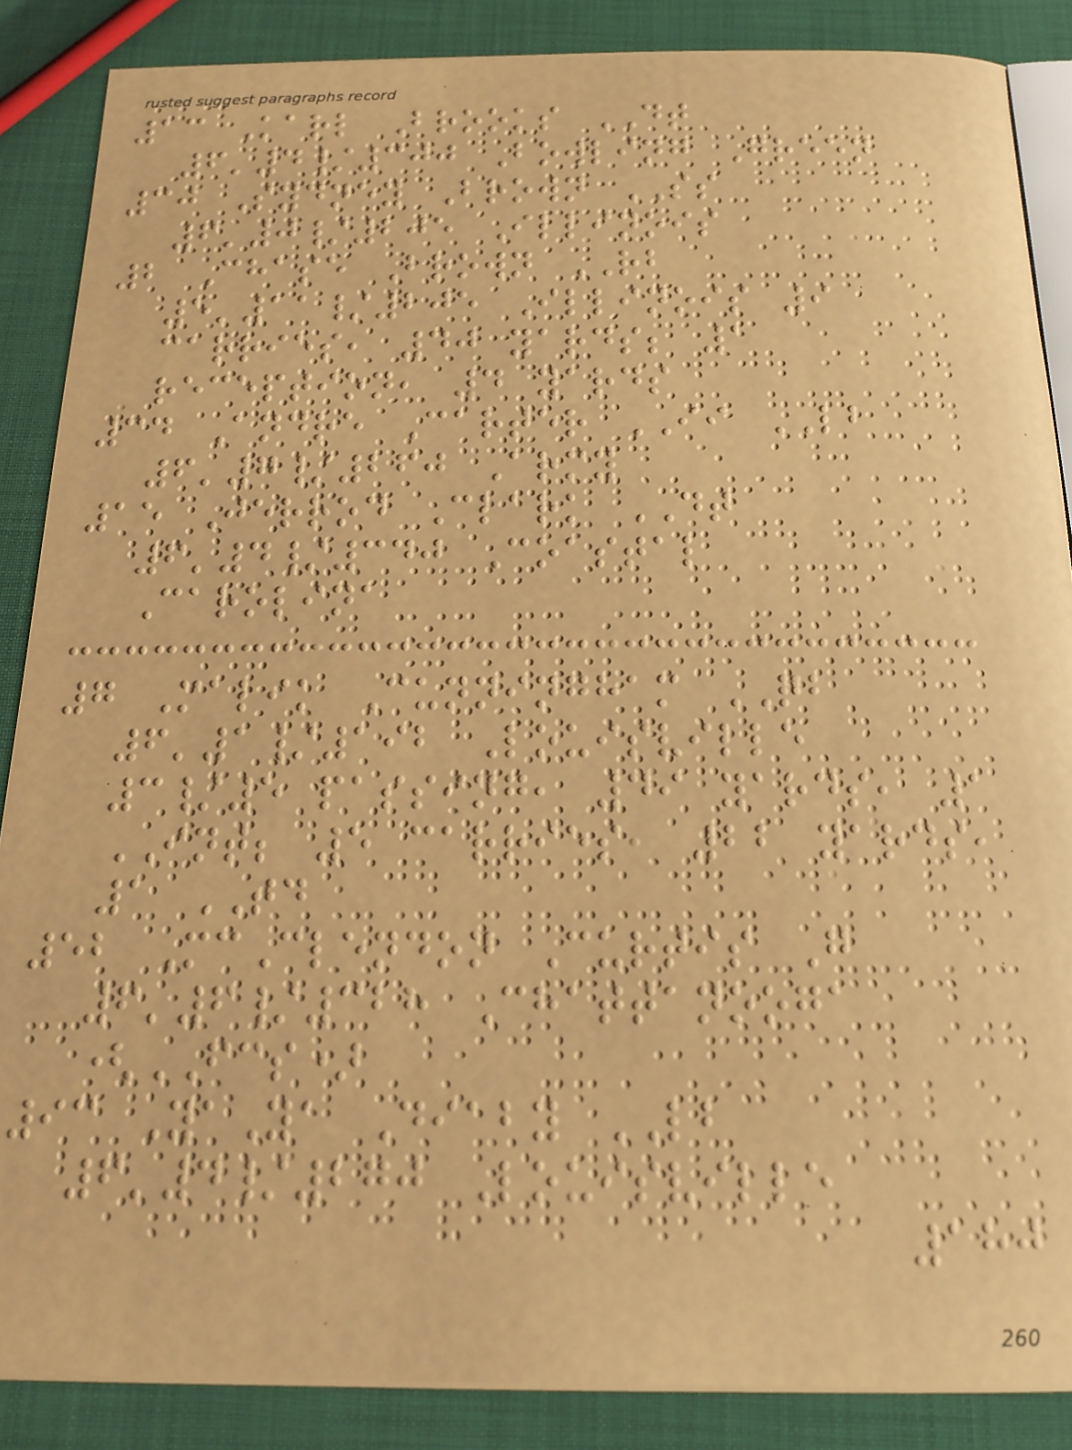13 Karl Brooks DT
6'4/300 Bowling Green
30 Sydney Brown SS
6'0/205 Illinois
2 Chase Brown RB
5'11/205 Illinois 9
carries, 40 yards; 1
reception, 4 yards
34 Andre Carter II LB
6'7/260 Army
15 Jerrod Clark DT
6'4/340 Coastal
Carolina
7 Malik Cunningham QB
6'1/192 Louisville
3/5 passing, 49 yards, 1
INT; 5 carries, 22 yards,
1 TD
52 McClendon Curtis G
6'6/328 Chattanooga
(FCS)
93 YaYa Diaby LB
6'4/270 Louisville
180
